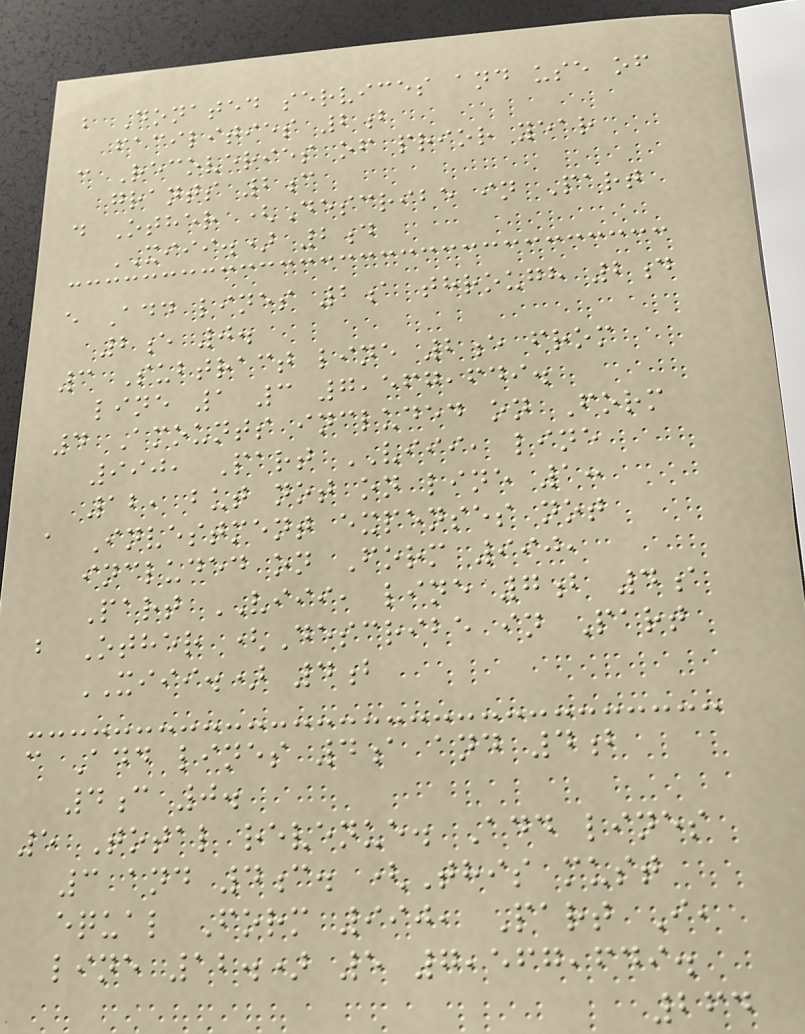b Donated services and use of
facilities 2b
c Recoveries of prior year
grants 2c
d Other (Describe in Part
XIII.) 2d
e Add lines 2a through 2d
2e 0.
3 Subtract line 2e from
line 1 3 7,567,649.
4 Amounts included on Form
990, Part VIII, line
12, but not on line 1:
a Investment expenses not
included on Form 990,
Part VIII, line 7b 4a
b Other (Describe in Part
XIII.) 4b
c Add lines 4a and 4b
4c 0.
5 Total revenue. Add lines
3 and 4c. (This must
equal Form 990, Part I,
line 12.) 5 7,567,649.
264
